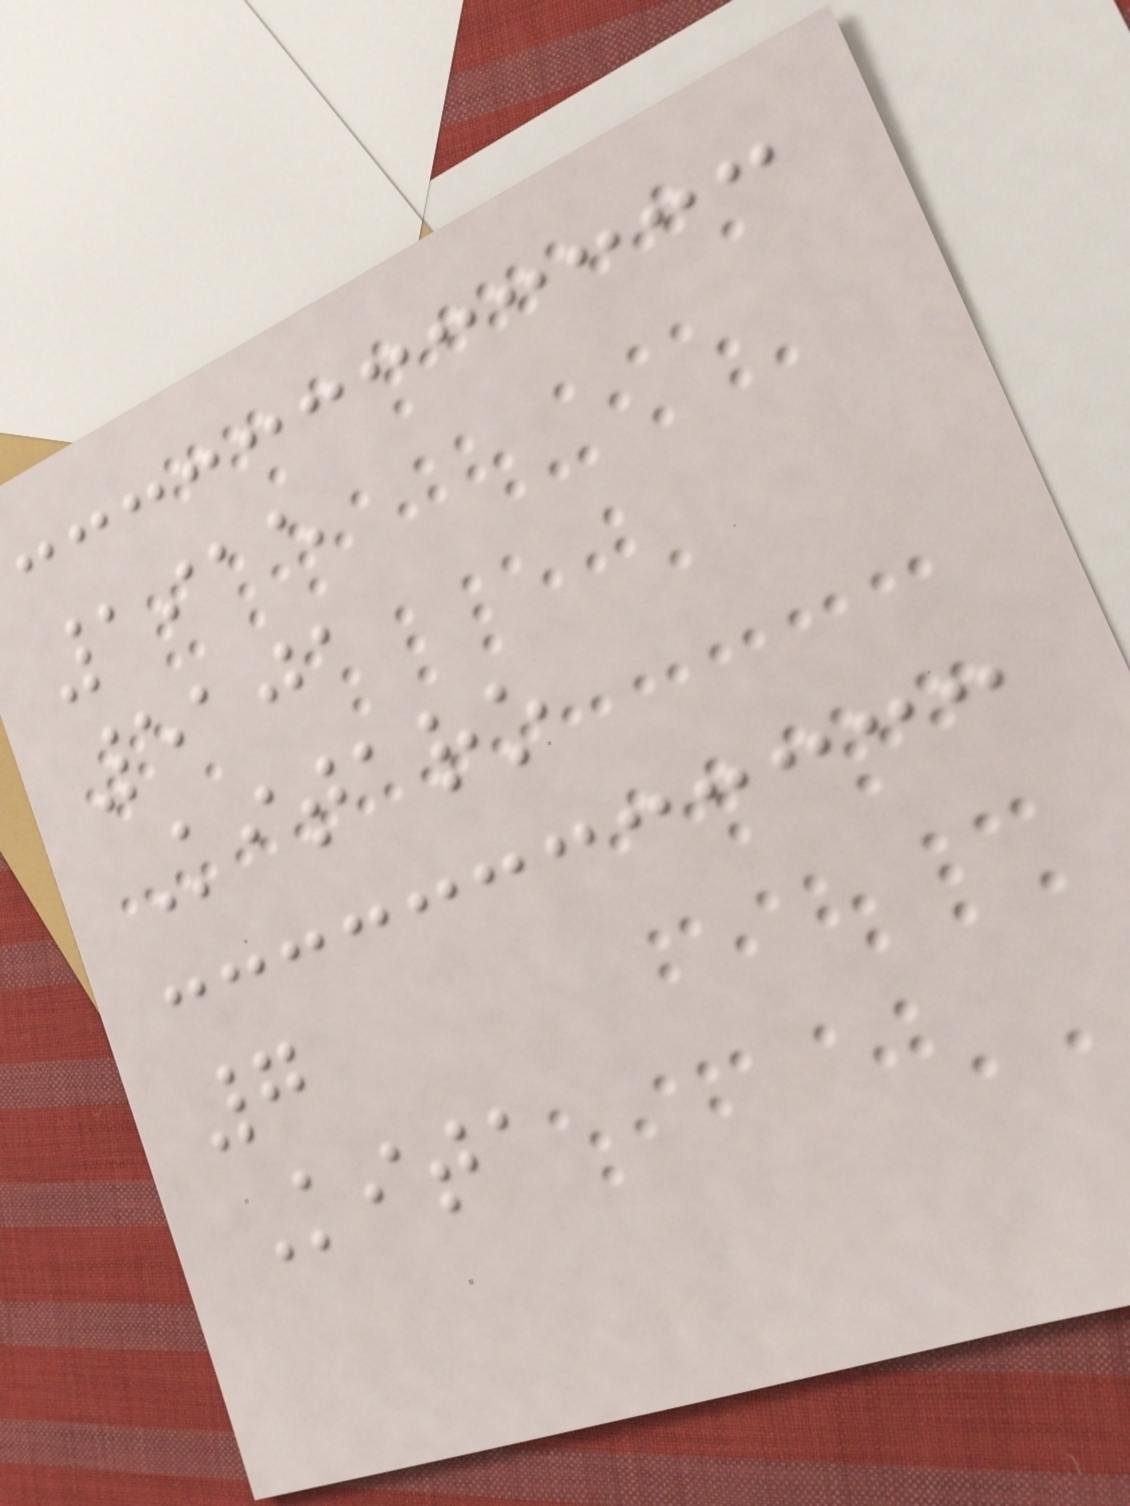1915
5101
Kitaro
7
Kita
